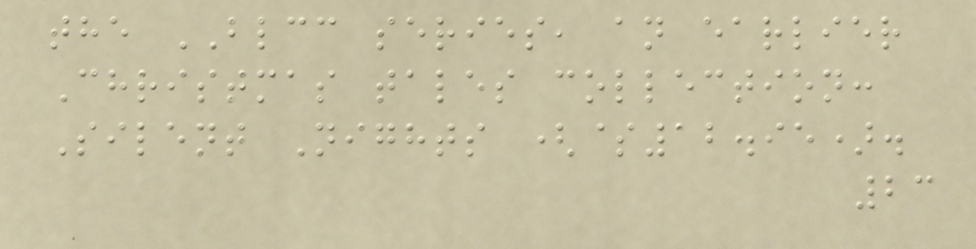the BLCC series, an earlier
Christmas tales collection:
Silent Nights ($12.95).
23
